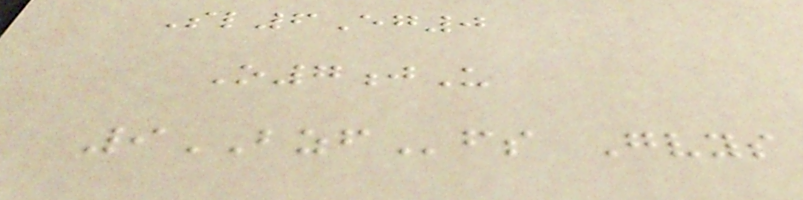Sl6Eg0
O7jU
9BZFfs Gvys
